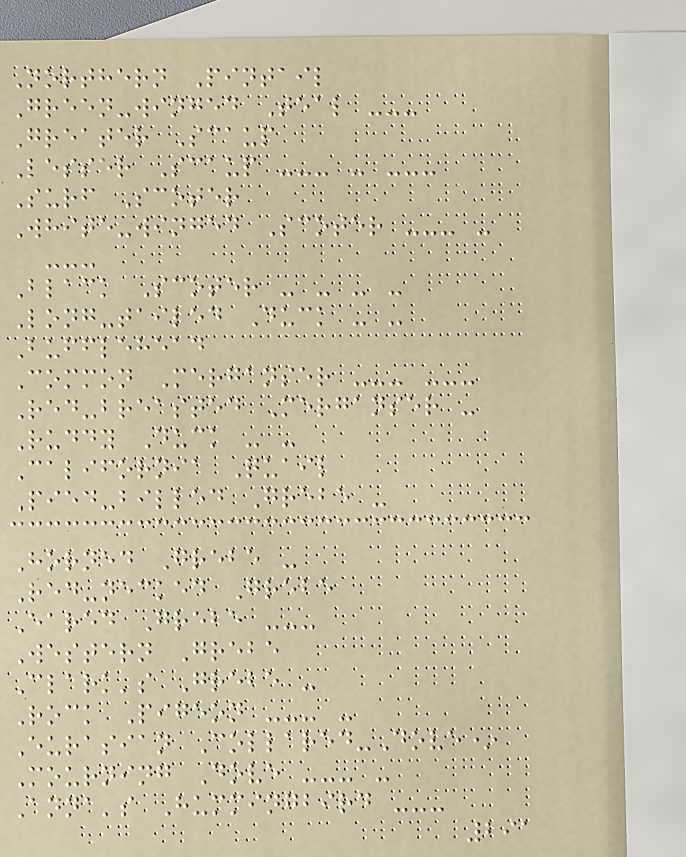Northern Pintail
Green-winged Teal ---
Greater Scaup
Lesser Scaup --- - ---
Surf Scoter
White-winged Scoter --- -
---
Black Scoter - - - -
Long-tailed Duck - -
Bufflehead
Common Merganser --- ---
Red-breasted Merganser -
Ruddy Duck - -
California Quail
Pied-billed Grebe -
Horned Grebe -
Red-necked Grebe
Eared Grebe ---
Western Grebe
Clark's Grebe -
Rock Pigeon --- -
Eurasian Collared-Dove*
Mourning Dove --- -
Anna's Hummingbird ---
291
